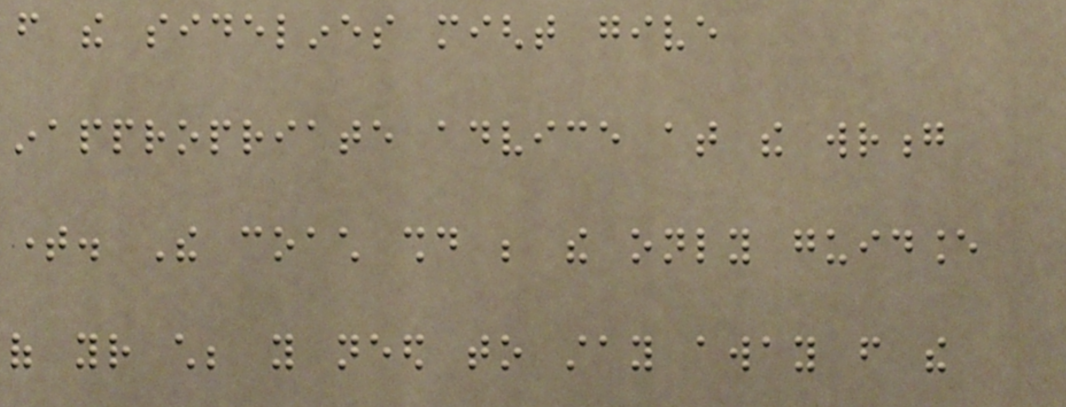from the sidelines might give
inappropriate advice at the wrong
time. The coach should be the only guidance
of your child; you need to stay away from the
